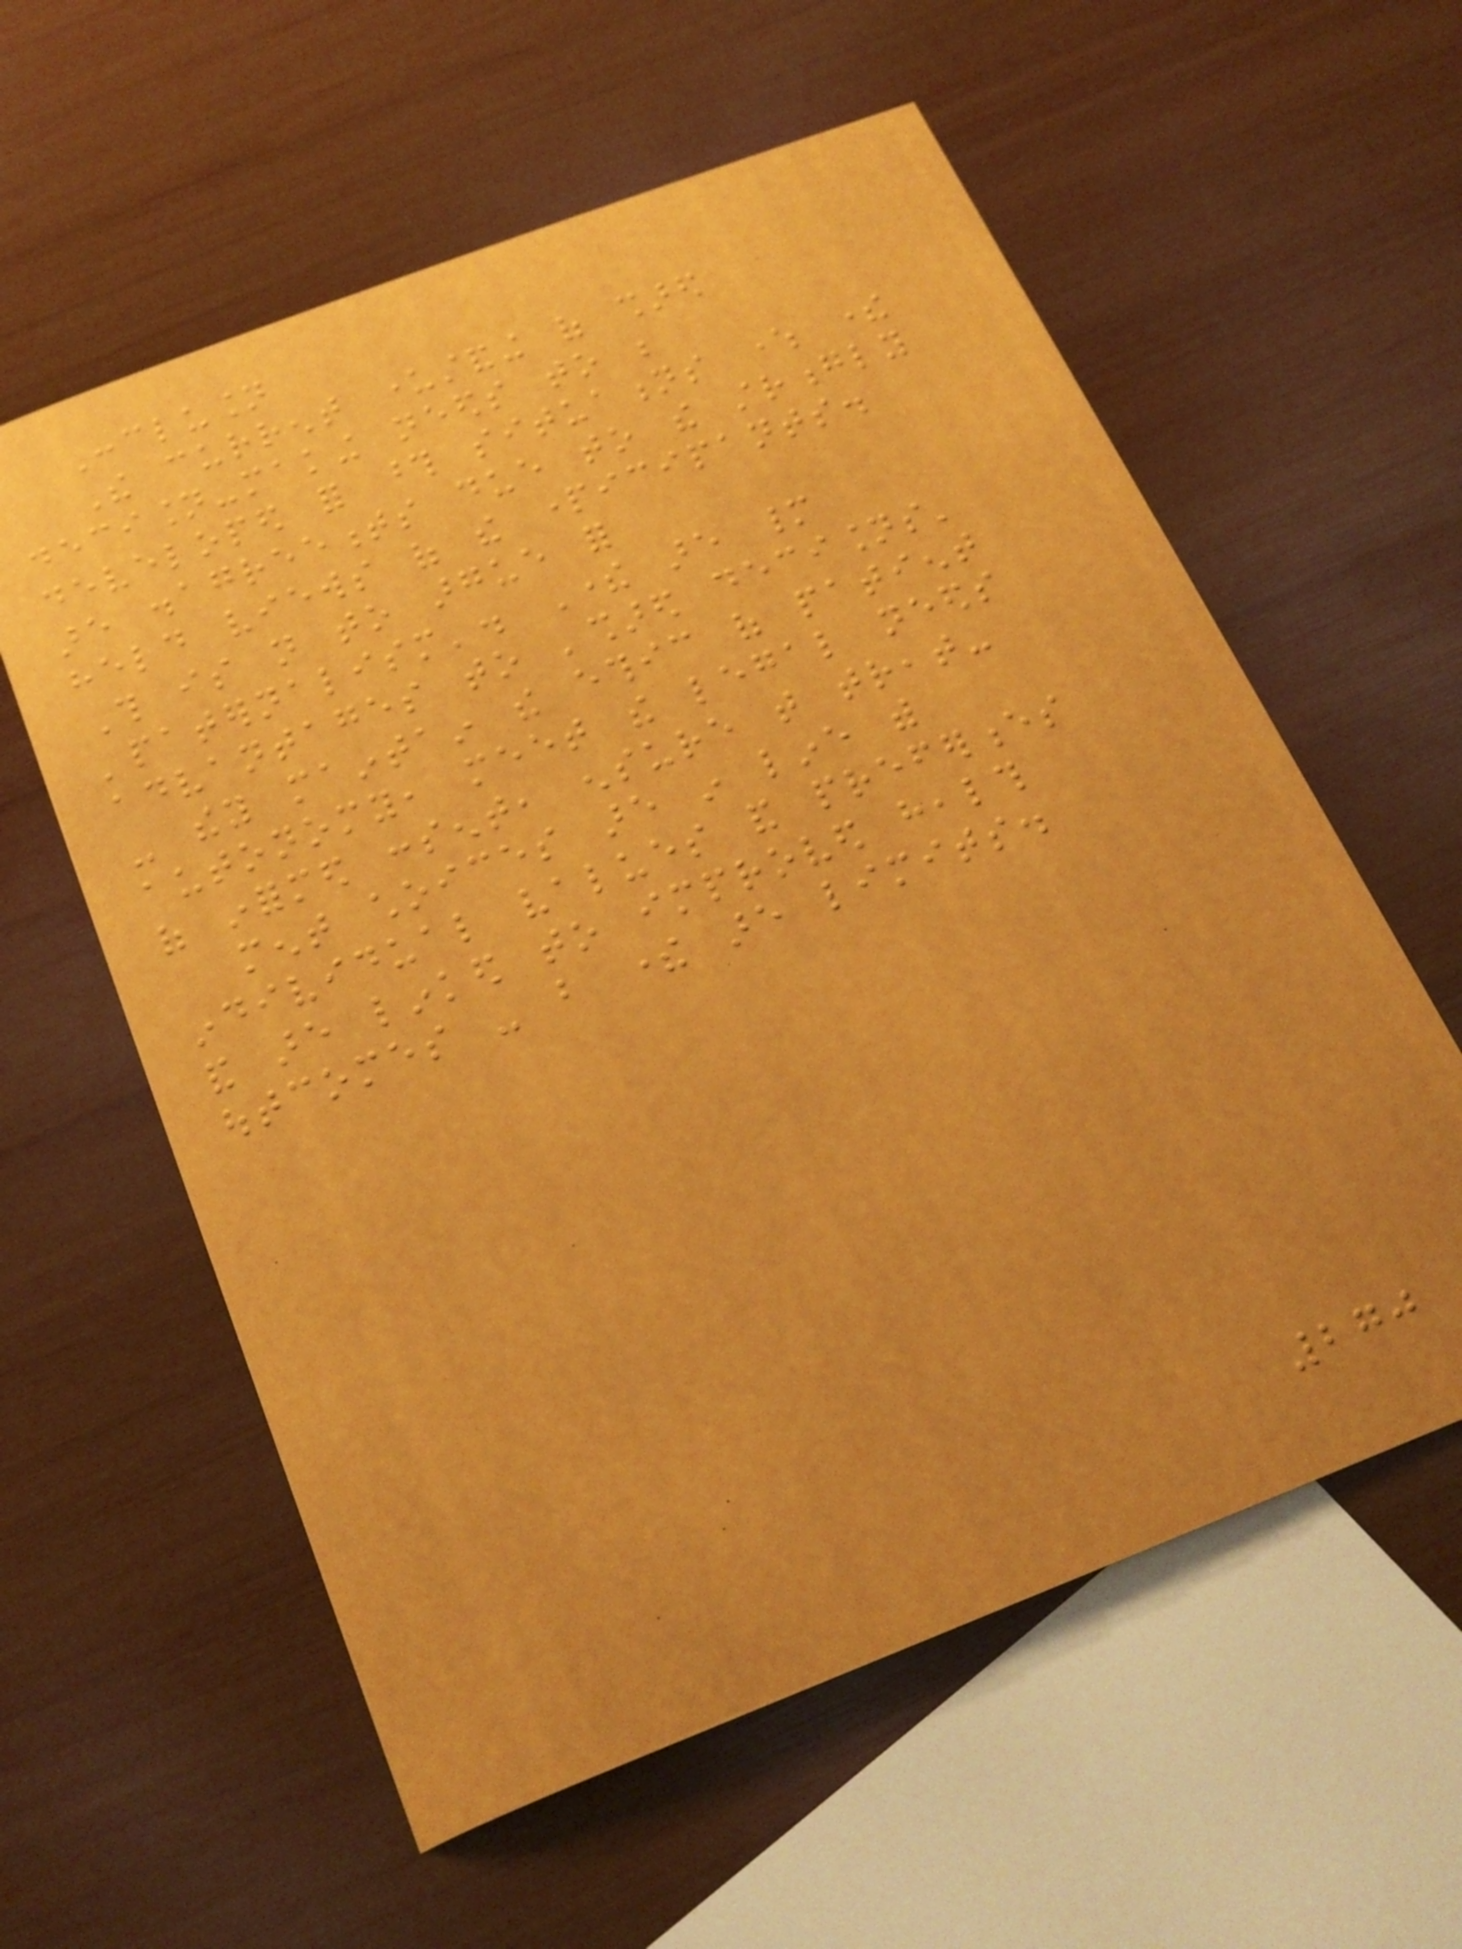Conclusion
The current understanding of shared
decision-making needs to be
developed for those situations where there
are disagreements due to the strongly
held views of the participants.
This is not to argue for
'paternalism'. There are many
advantages to 'shared decisions'
- they maintain the ethic of patient
autonomy, meet the legal needs
of informed consent, ensure that treat-
ment choices are in line with
individual values and preferences
and are linked to improved health
outcomes - but there are limits.
270
